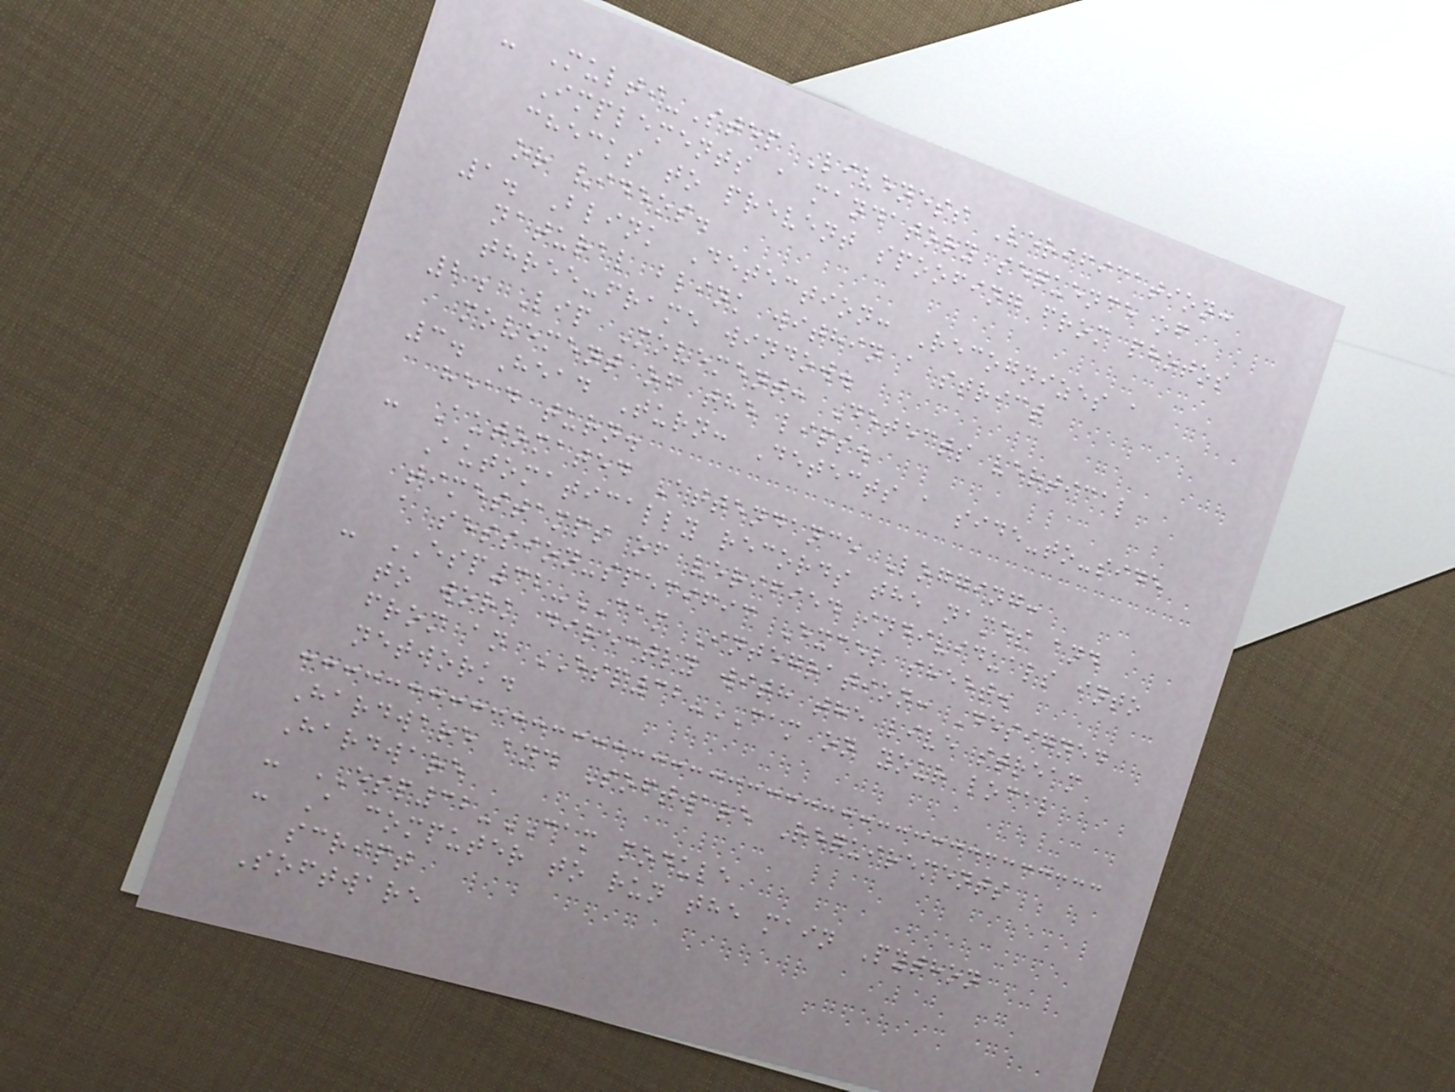- Multi-Step Liveness Verification:
Implements a mandatory sequence of
checks to prevent spoofing from photos
or videos.
1. Blink Detection: Recognizes a
natural blink within a strict
three-frame window.
2. Lip Movement: Detects vertical
movement of the lips.
3. Head Turn: Detects a side-to-side
head turn.
- Automated Attendance Logging:
Automatically records the names and
timestamps of verified individuals into
a session-specific Excel sheet.
- ESP32-CAM Integration: Designed
to work directly with the live stream
from an ESP32-CAM on your local
network.
Hardware and Software Requirements
Hardware
- ESP32-CAM module
- A computer to run the main Python
script
Software
